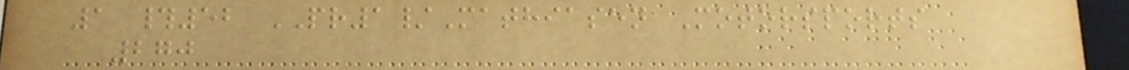1 #52 PR1/Mathiasen Motorsports
270
